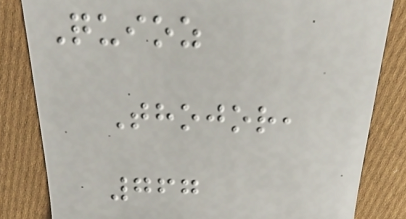Quioz
Thojor,
767
